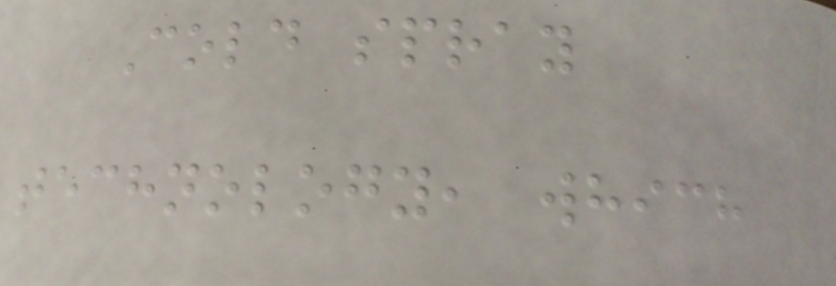Cold spray
technology, which
